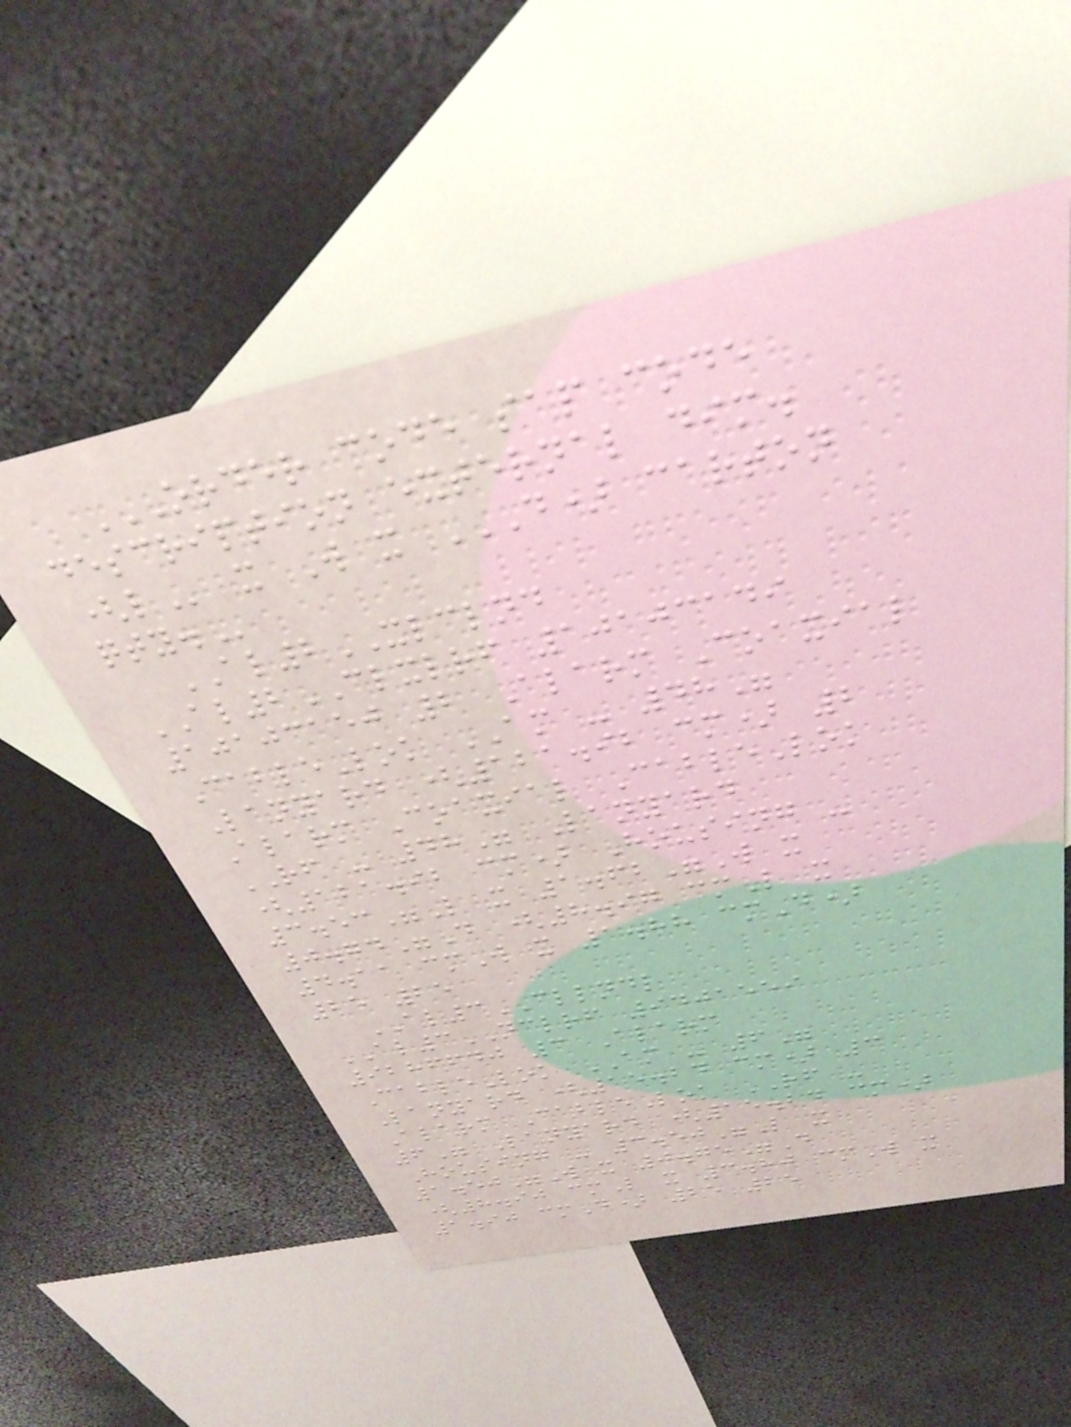ORDER CODE SAP CODE
DESCRIPTION EXTERNAL DIM.
(L x W x D) CARTON
QTY.
AL2XLCLND
AL2CLXLRF 10103149
10103150 2 Alarm Coaxial
CableLok AM - 48"
Lanyard (121.92 cm) 2
Alarm Coaxial CableLok
RF - 48" Lanyard
(121.92 cm) Housing -
3.53"L x 1.62"W x
0.74"D (8.97 cmL x
4.11 cmW x 1.88 cmD)
25 25
AL3CLLNDL
AL3NCLRF 9401559
9286640 3 Alarm
CableLok AM - 6"
Lanyard (15.24 cm) 3
Alarm CableLok RF -
6" Lanyard (15.24 cm)
Housing - 3.50"L x
1.50"W x 0.75"D
(8.90 cmL x 3.80 cmW x
1.90 cmD) 25 25
